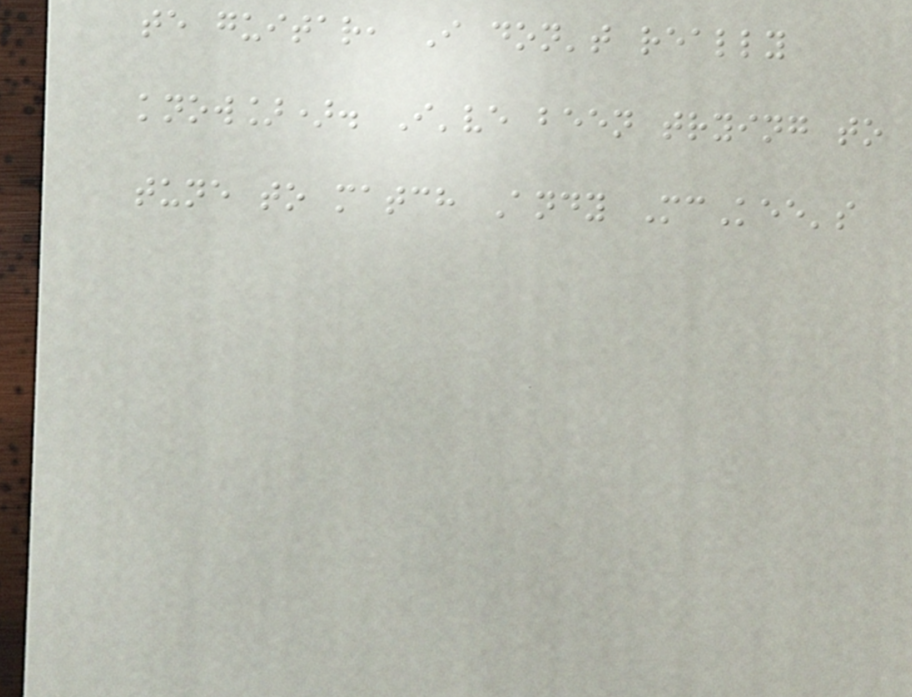te guitar, I don't really
know]). I've been trying to
tune to match Andy McKee's
